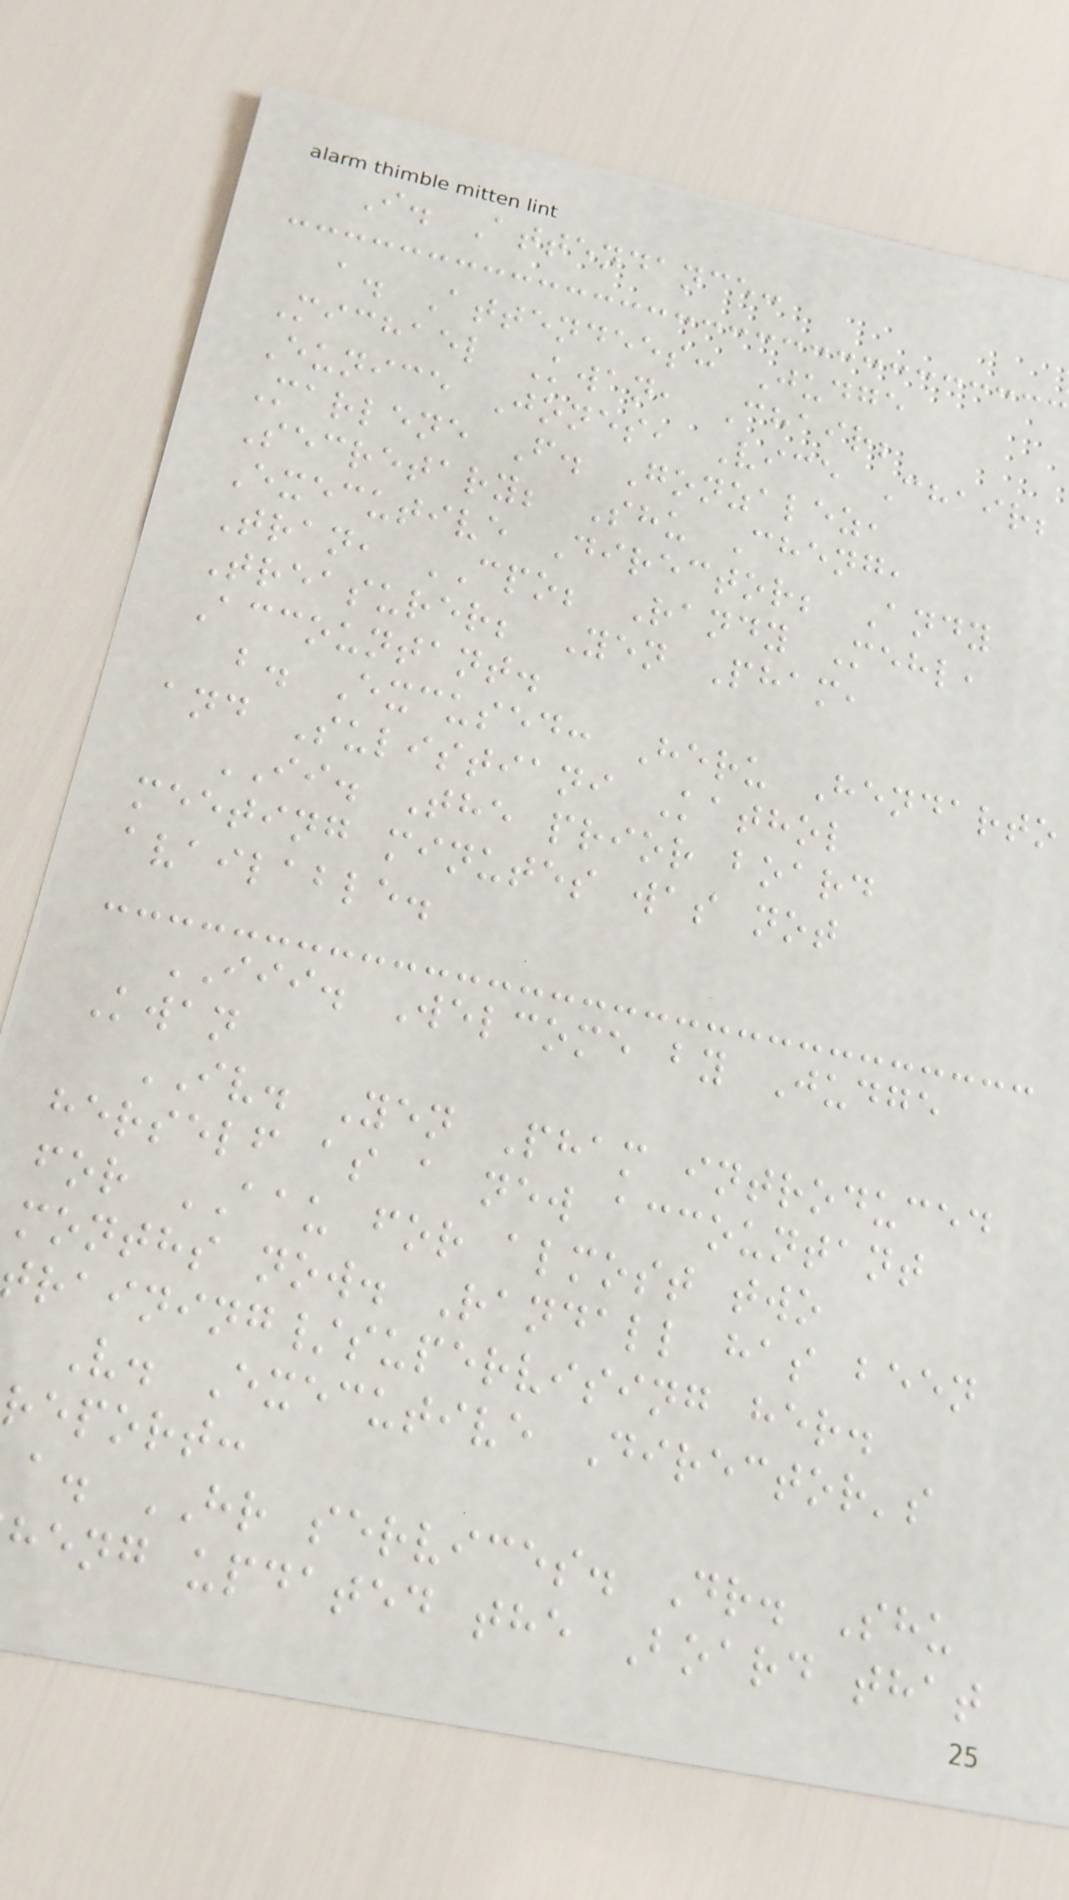I. Attendance:
a. Attendees: Judge
Michael Kwan, Chair;
Eunice Jones, Vice Chair;
Marlene F. Gonzalez,
Secretary; Shu Cheng,
Executive Director; Andy
Tran, CPO; Randy Mehl,
Treasurer; Yen Pham,
Accountant.
b. Excused: Heru Hendarto
and Sulistiani Kathol
II. The prior board
meeting minutes was not
available.
III. Welcome by Judge
Kwan
IV. Yen Pham introduced
herself as a new accountant
for AAU for almost two
months now. Randall has been
raining/supervising her.
V. Executive Director's
report:
a. HR services. Dr. Shu
heng updated the Board that
